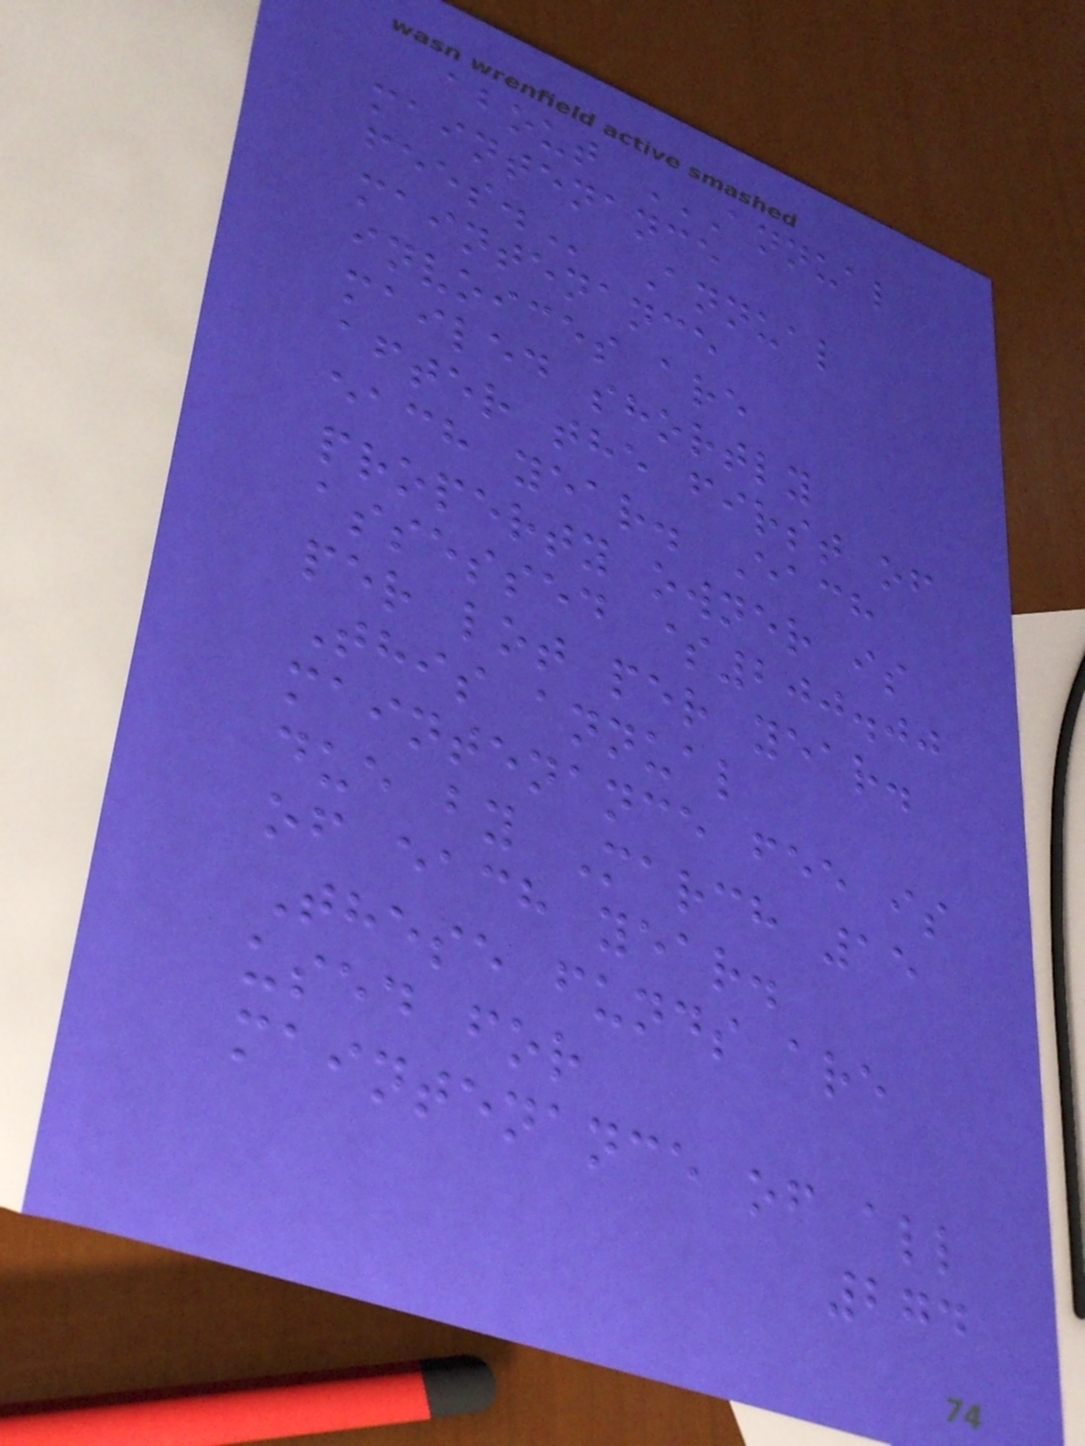about ANNUAL
MAINTENANCE
FEES. Annual
maintenance
invoices are
mailed shortly
after the first of
each year. Each
property owner is
assessed $200.00
per lot per year.
This annual
maintenance fee is
due by March 15
of each year.
These funds are
used for
maintenance of all
274
